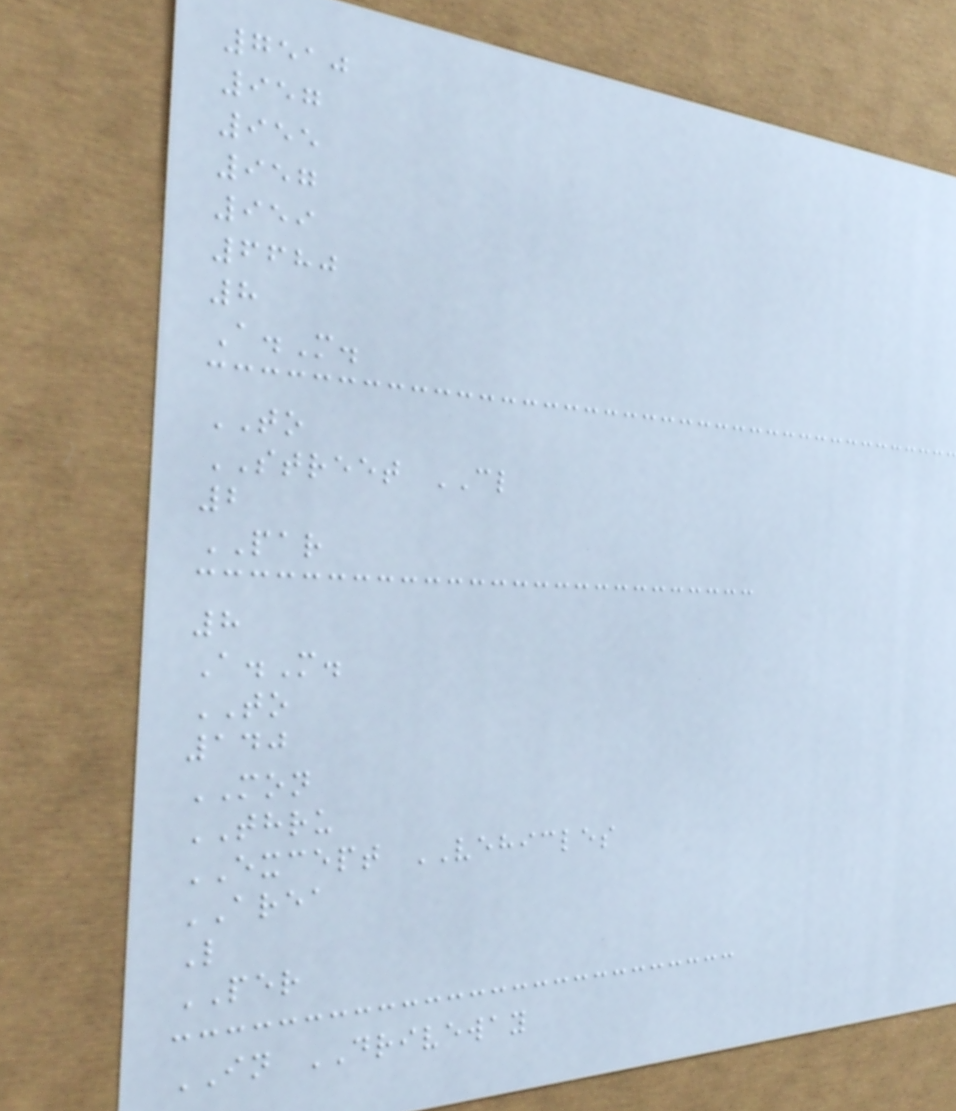7510
957
955
957
959
6680
8
A.M.
TO
STREET CL
2
PAR
8
A.M.
TO
140
MON
THRU
EXCEPT VEHICLES
AREA
L
PER
IN DRIVEWAY
